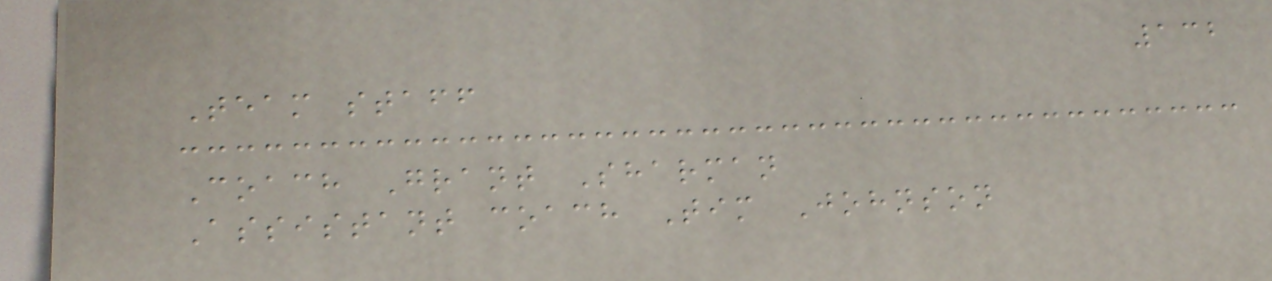132
Team staff
Coach Grant Sharman
Assistant coach Tim Johnson
